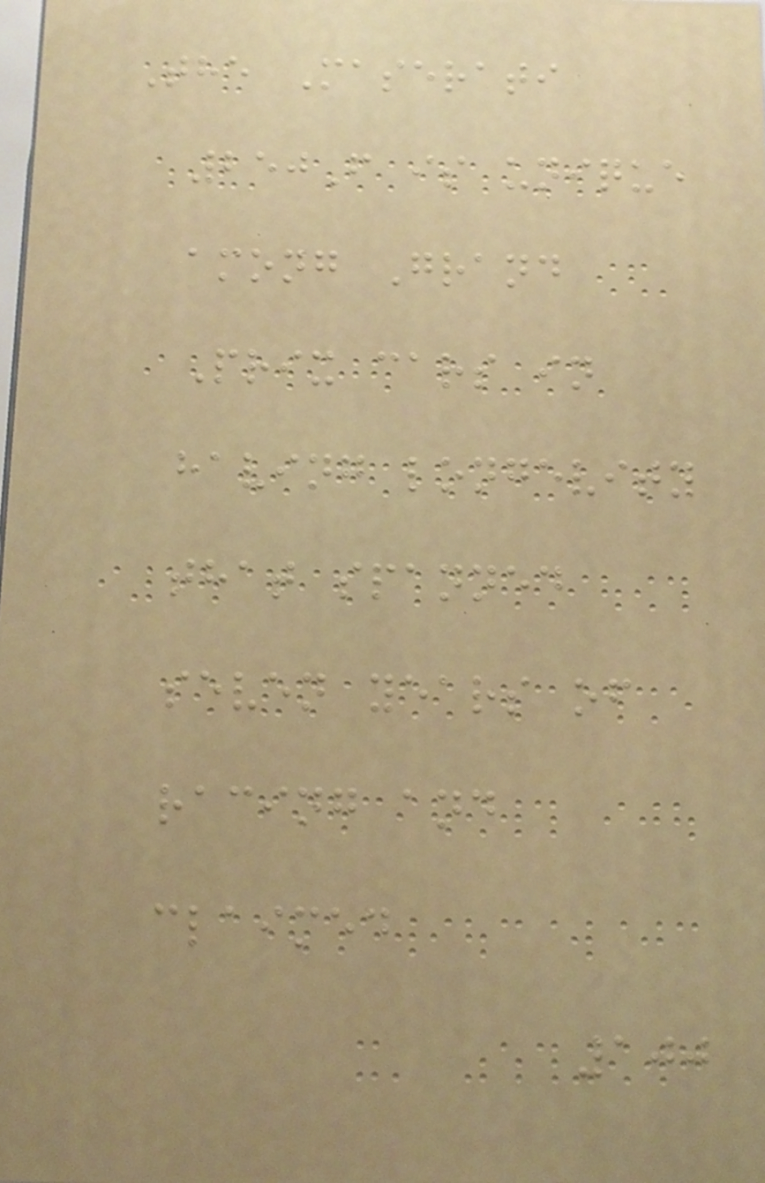The Maserati
250F is unique
among Grand
Prix cars in
having longevity
that spanned
seven years of
racing and
claimed
100
